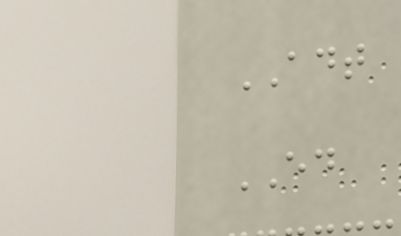ADT
ED
